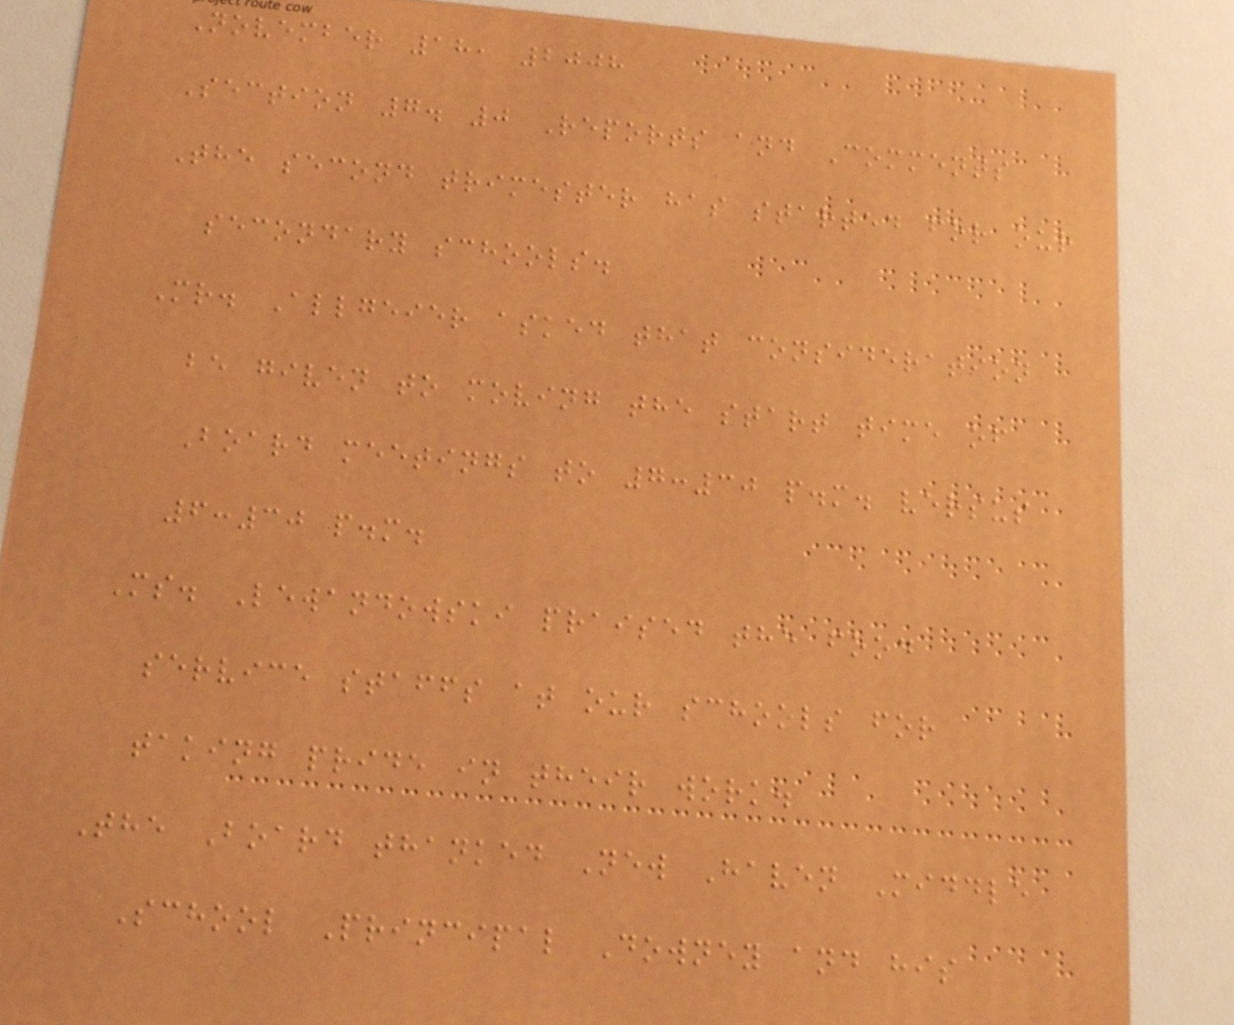November 18, 2008
Section 7. 0 Reports and Comments
The second trimester has started for our
secondary schools.
Mr. Allgeier asked that consideration
be given to moving the start time of
Board meetings to 7:30 p.m. versus
6:30 p.m.
Ms. Lewandowski praised the food
service staffs at our schools for
taking pride in their work.
The Board thanked New Haven Middle
School Principal Downey and his
